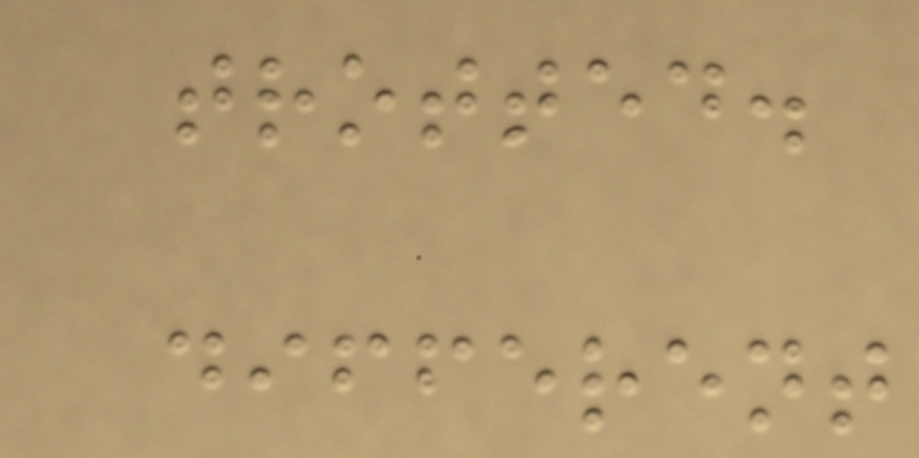trotted.
different
